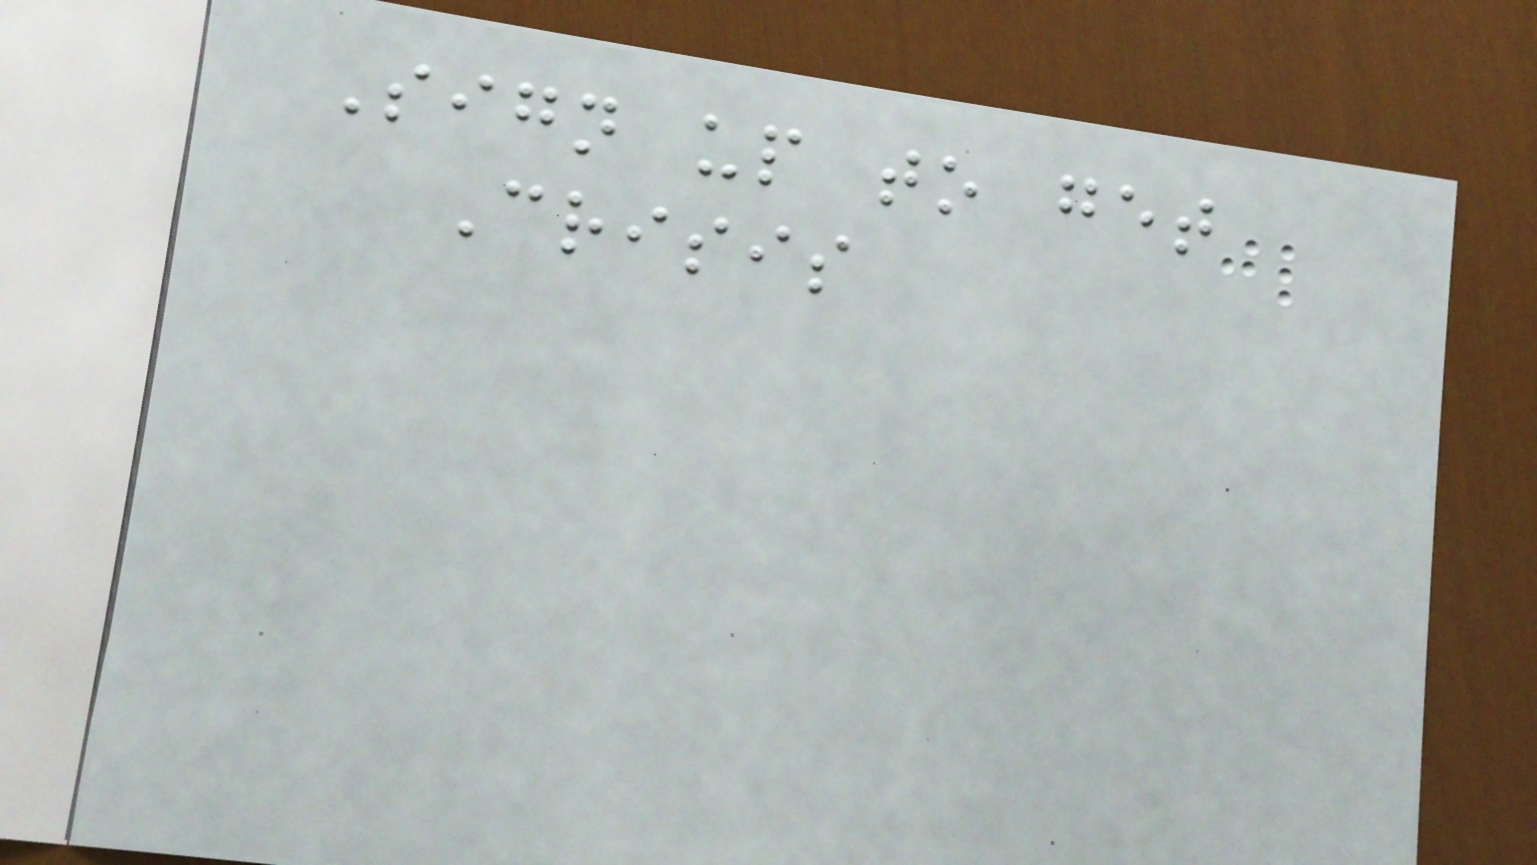Sign up to get
Crisis
